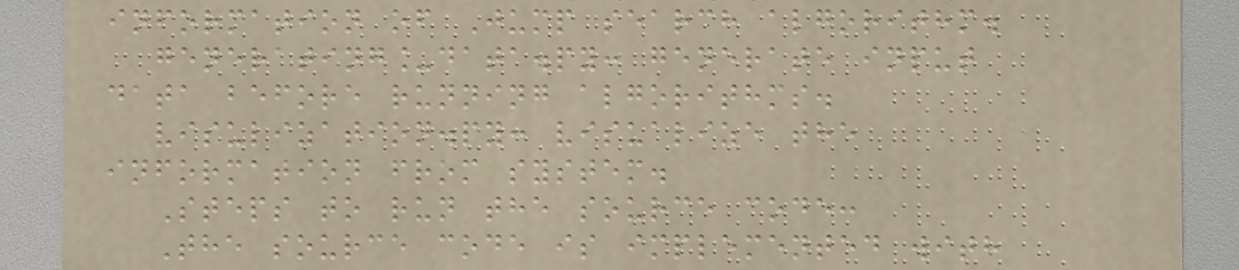information of Jump search algorithm.
generating_data.py: generate input
data before running algorithms.
visulization.py: visualize the
information from system.
Steps to run the source code:
The source code is implemented with
